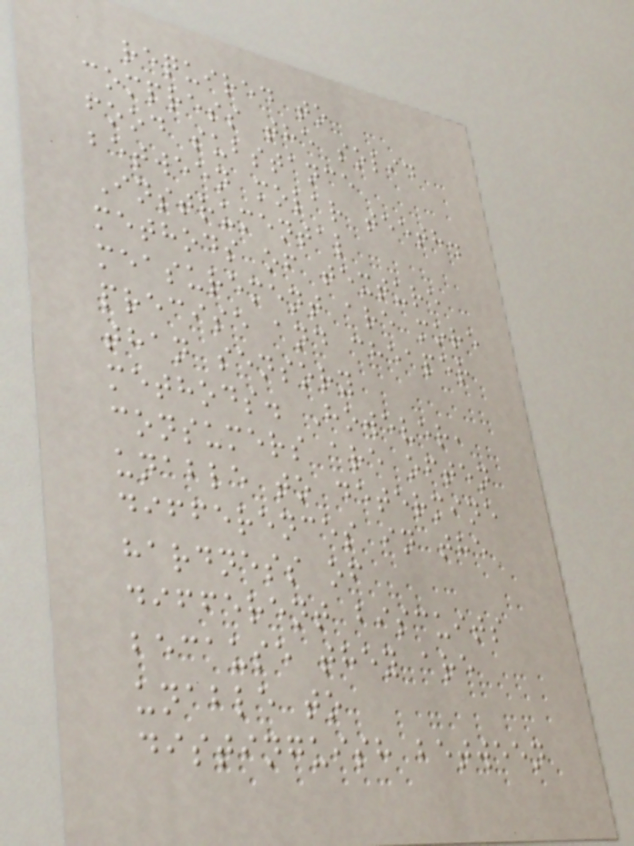required to
compress the solid
food substance
between molar teeth.
Instrumental
methods of texture
measurement are more
precise and cheaper
than sensory
methods. However,
consumers are often
unable to determine
differences in the
hardness of
different biscuits
because they are
unable to
distinguish between
